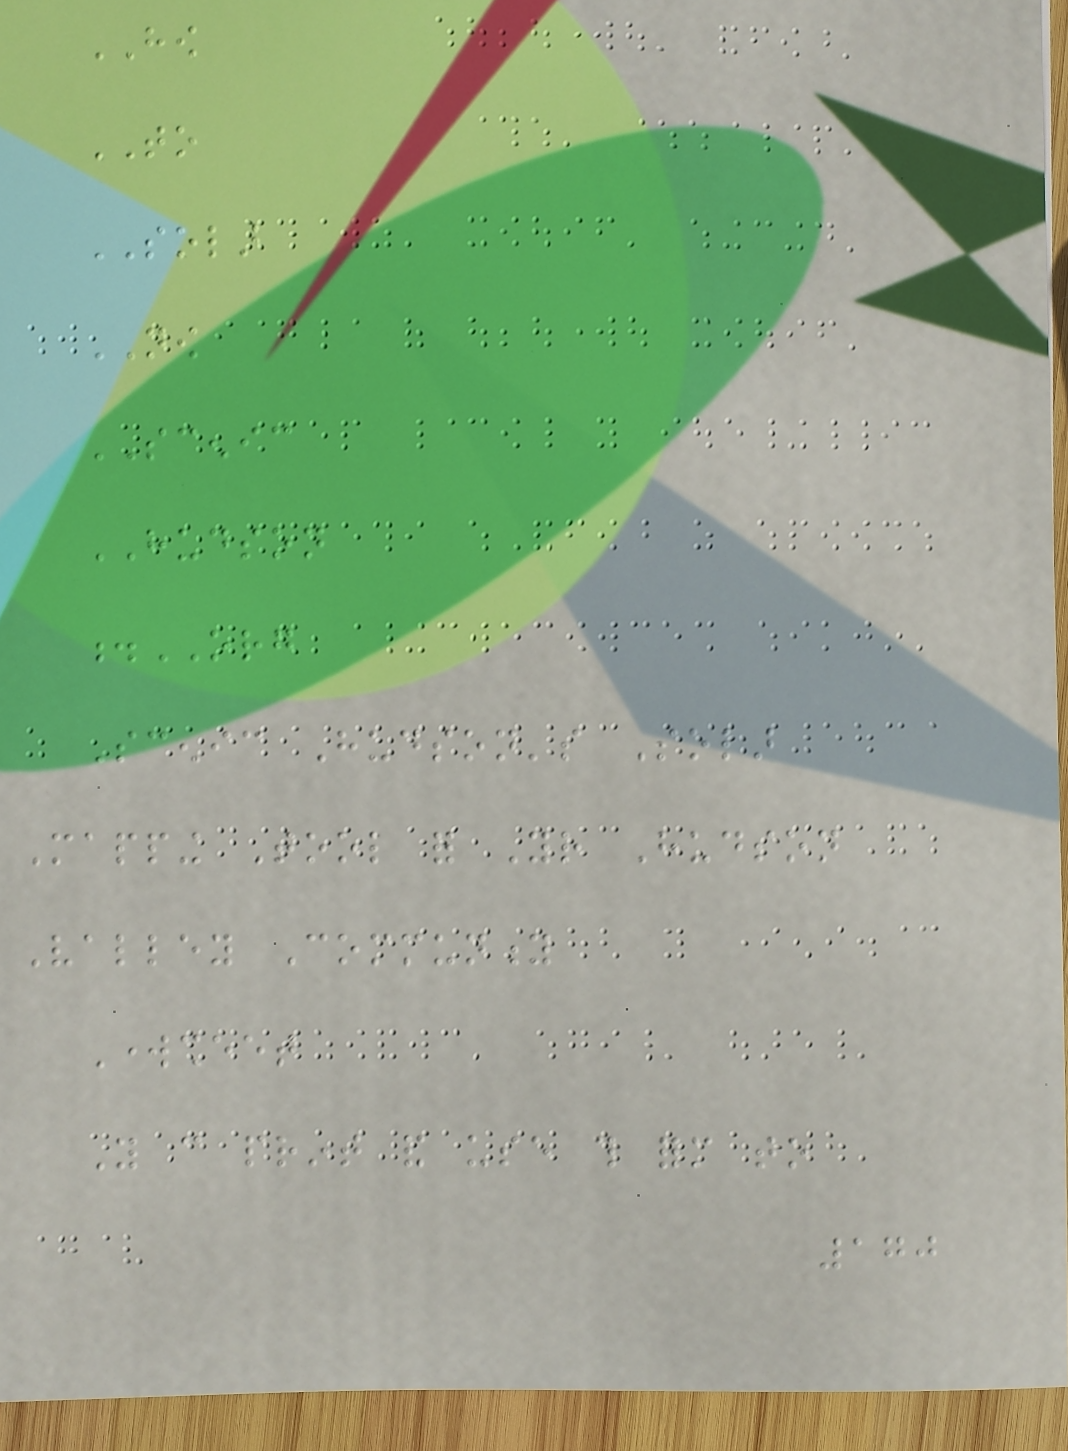HOW
TO
SOLAR
NOW
SCENIC
HUDSON
.ORG
Scenic Hudson's Solar
Mapping Tool for Your Hudson
Valley Community
Worksheet
You can print and use this form to
170
